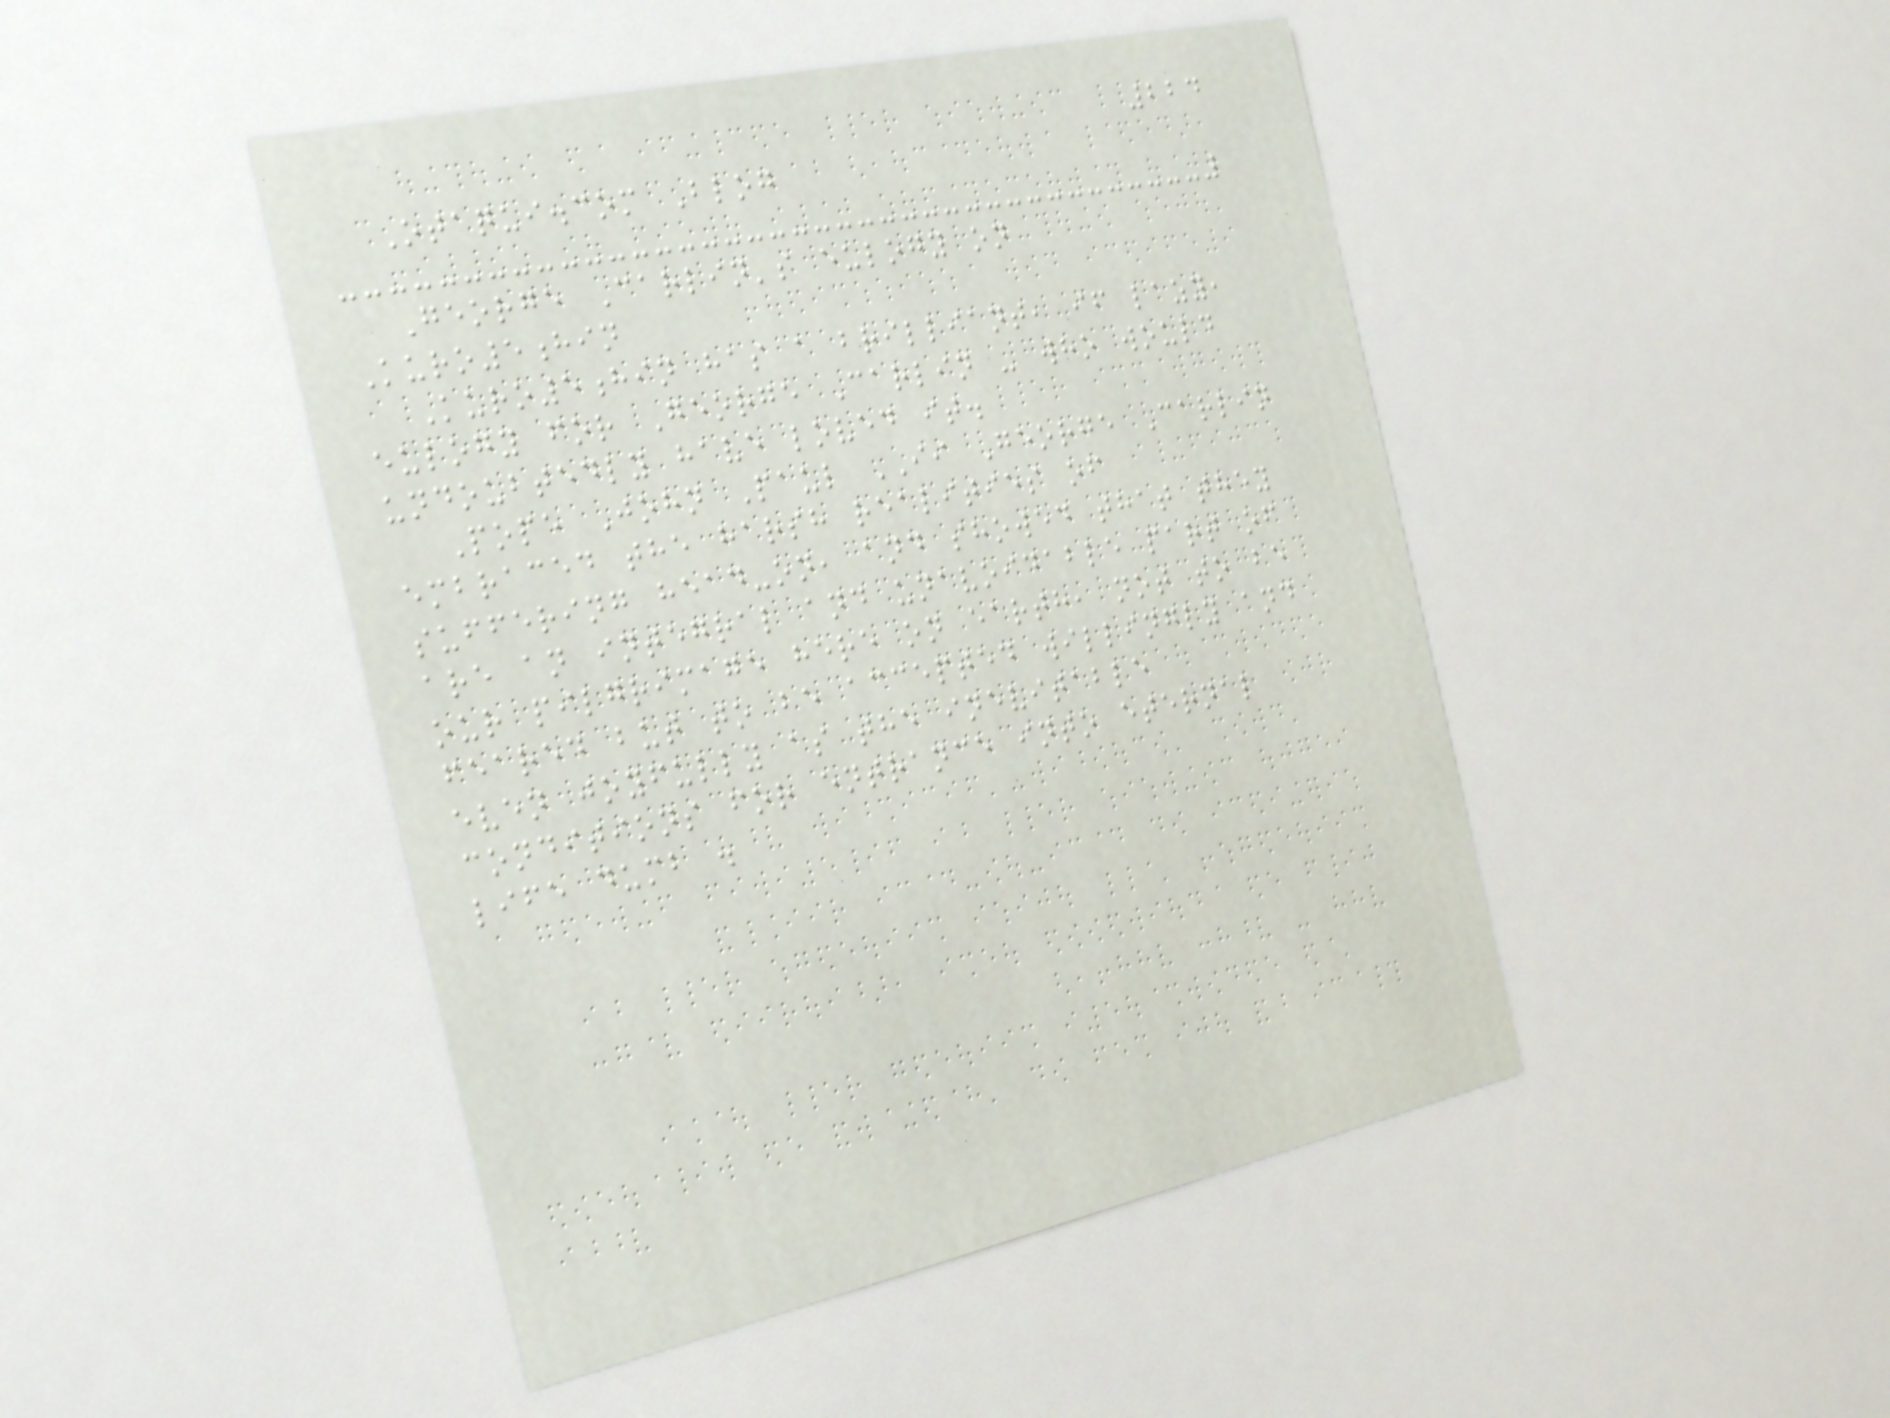224
Otaqui.com Blog
George Carlin's eulogy on
Kuro5hin
Kuro5hin has a brilliant, if lazy,
eulogy for George Carlin - who would
undoubtedly have loved it.
Pope John Paul II George Carlin
embraced the harsh realities of
suffering head-on, and showed that they
are an integral and unavoidable part of
our pilgrimage here on earth, not to be
feared but to be accepted willingly and
even joyfully as the inevitable
conditions for entrance into eternal
life dumb .
